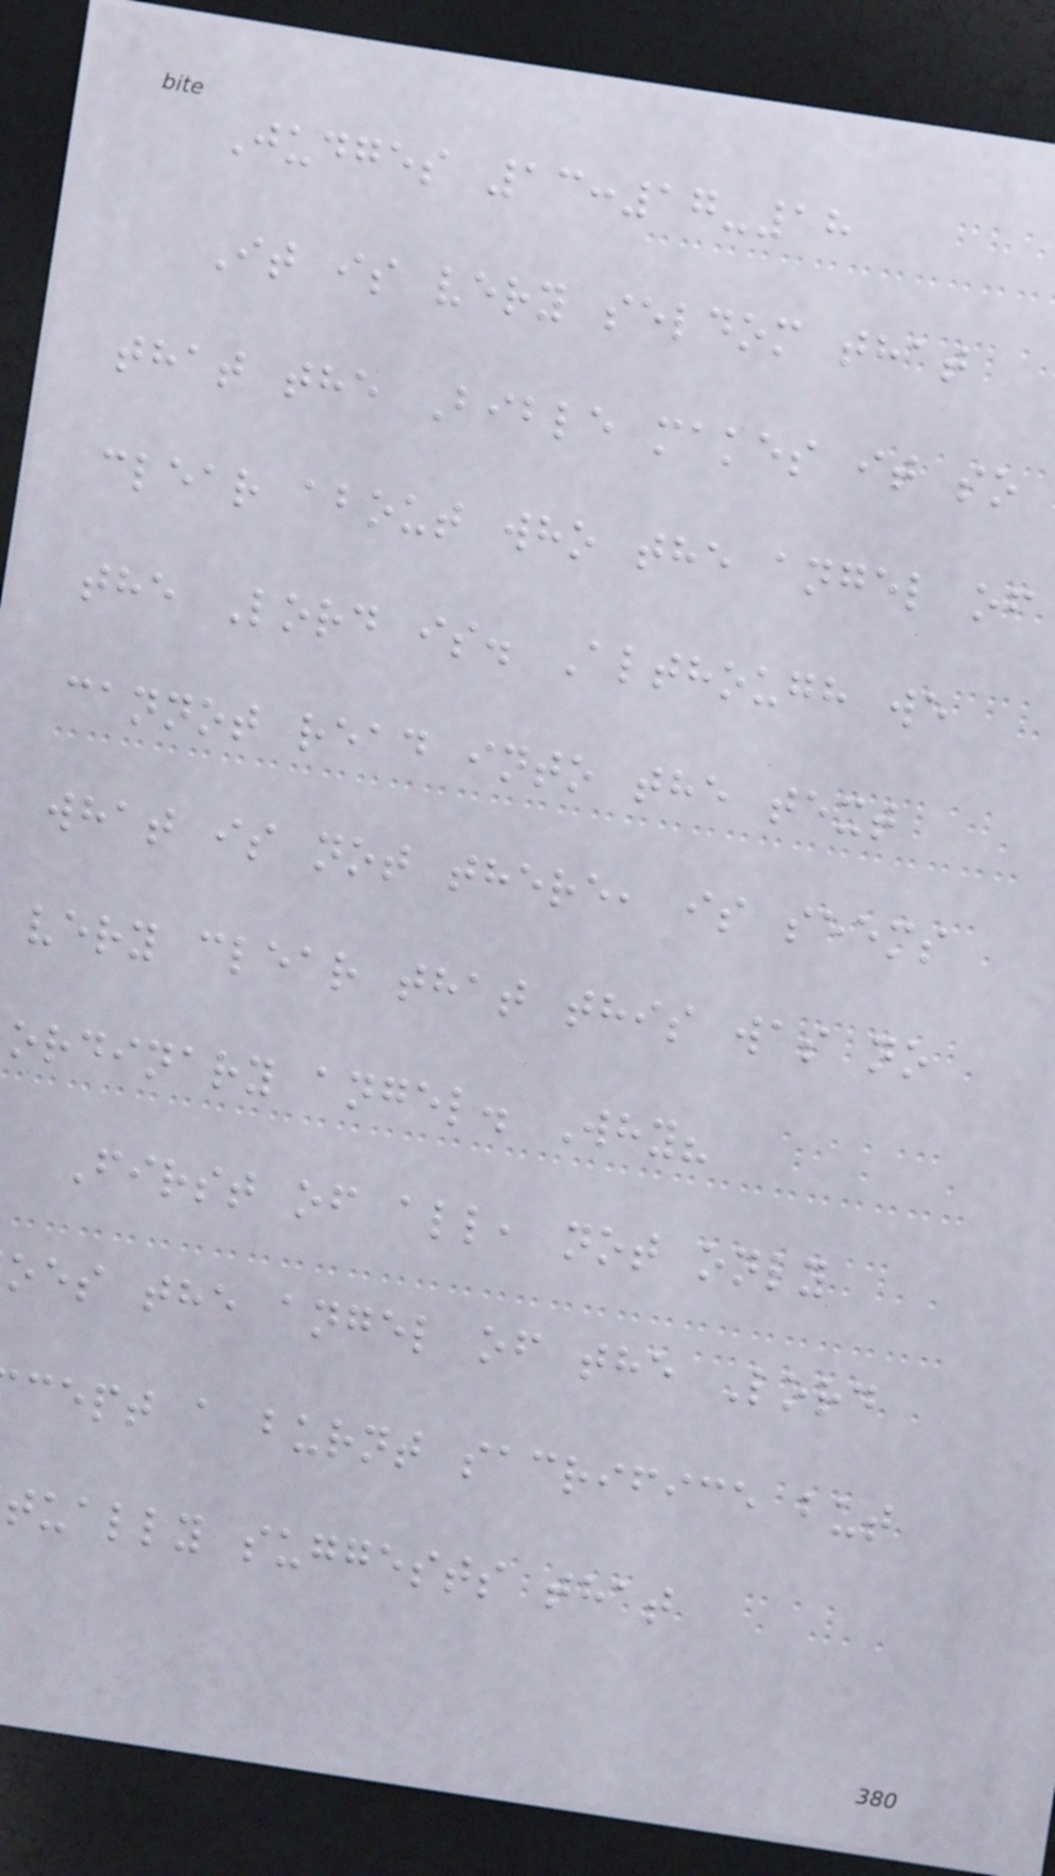Judges 13:17-18
It is very seldom that
that the Bible makes it so
clear about who the angel of
the Lord is. Although we
cannot read into the text
what is not there, is seems
very clear that this was no
ordinary angel. Why?
First of all, not only
oes the angel of the Lord
cept a burnt sacrifice but
tually suggests that
